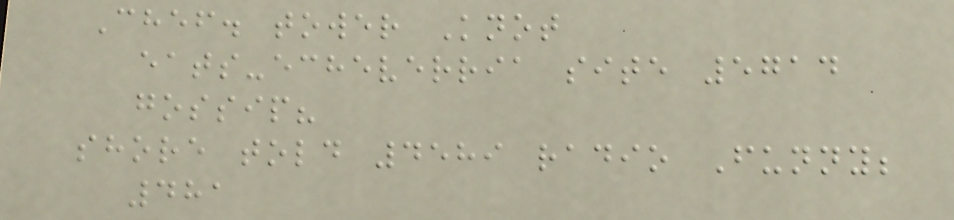Chef. tower Knot
eats-echeverria site 5714
gossip?
shore told 4589 radio Funny;
481
